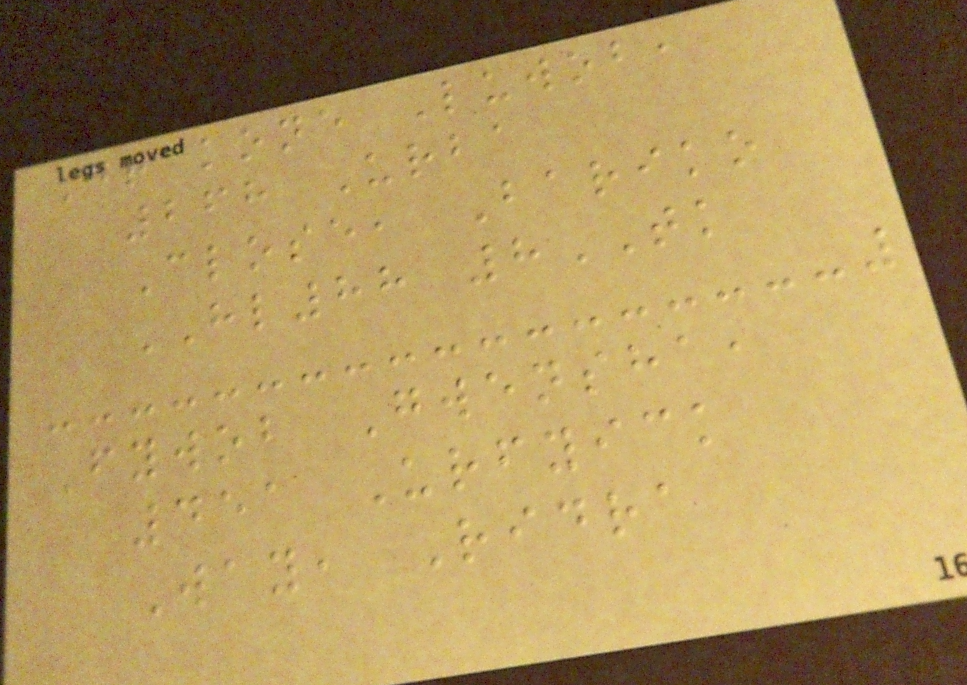Drakone Luwob,
268 Urba
Close, Bariko
HL88 8TK
Fywob Gwensha,
451 Urfyick
Way, Ridra
